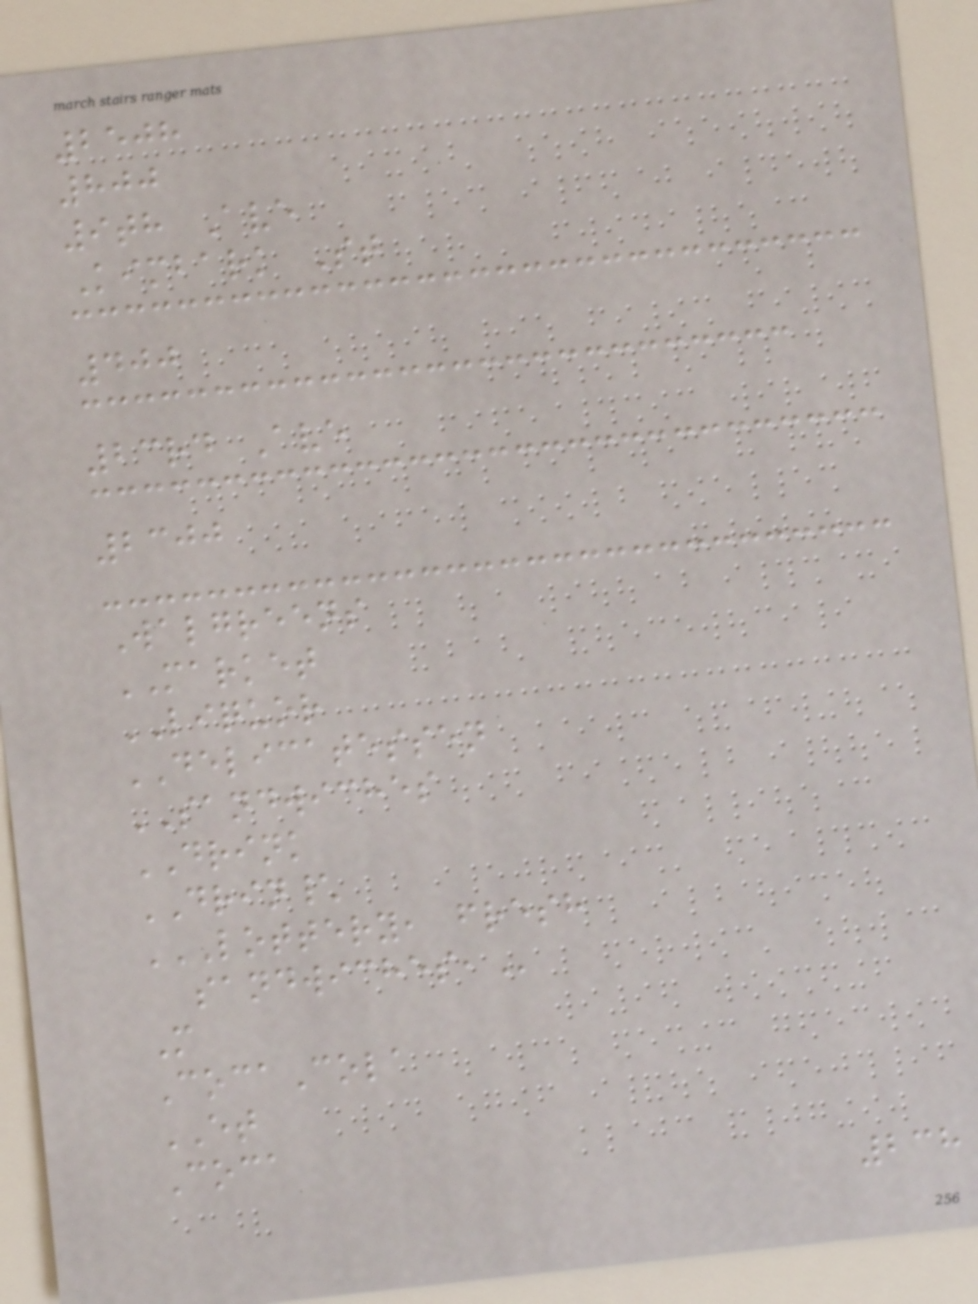2508
800
9th Ave
Kimbark St
400
23rd Ave
2300
Walgreens
MARKET
LIQUOR
DELICATESSEN
SANDWICHES
DRINK
DRIN\
LOTTERY, FRESH
SANDWICHES,
M
CocaCola
ET
Coca
238
